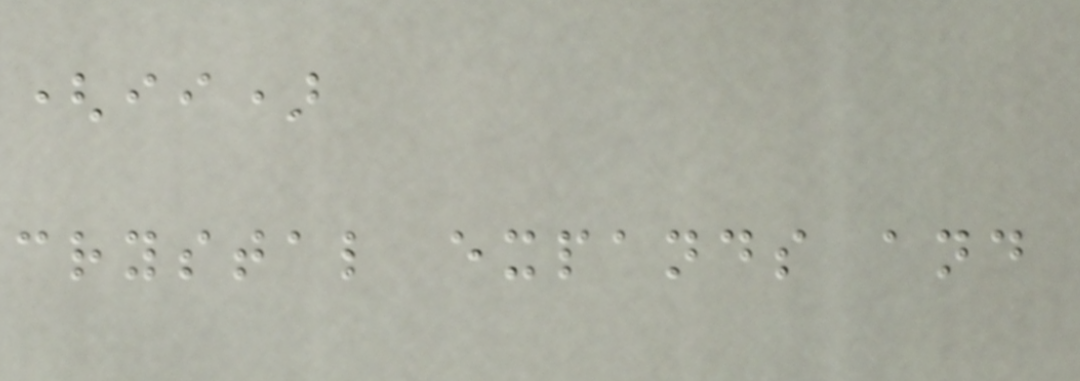(ii)
crystal expands and
